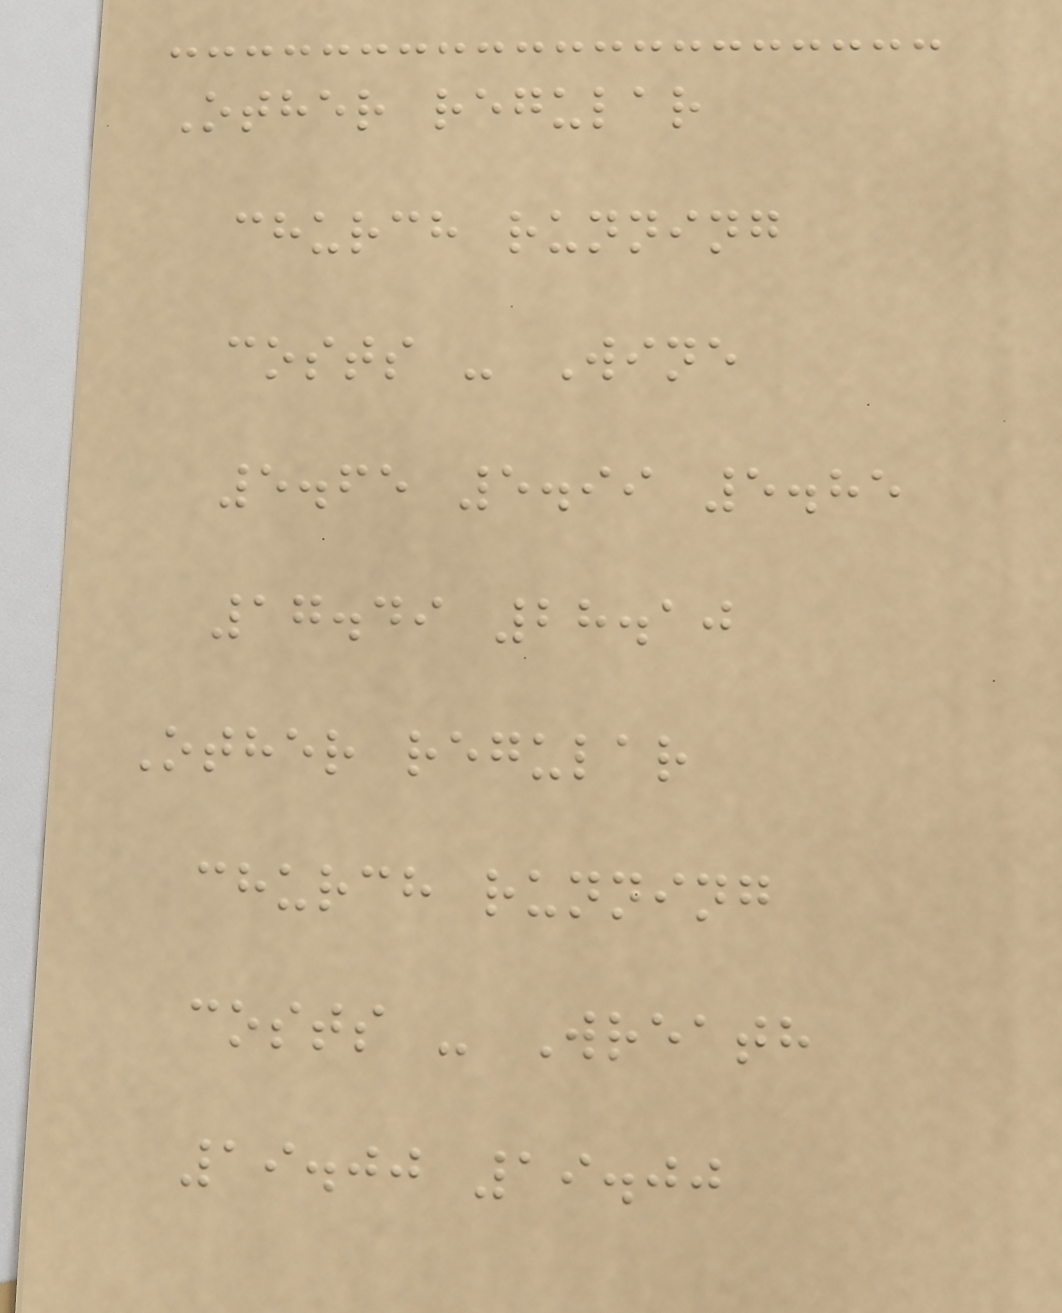Other regular
church running
costs - Wine
5.65 5.99 5.85
17.49 28.10
Other regular
church running
costs - Wreath
19.00 19.00
